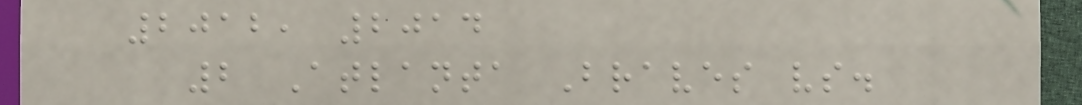2012, 2014
2 Atlanta Braves vs.
